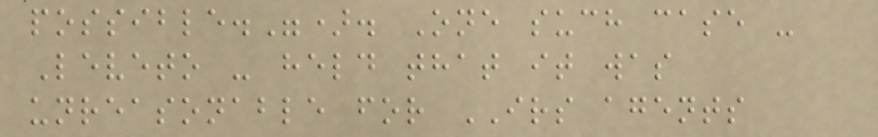possible."). One such case -
Leveto - held that it was
unreasonable for IRS agents
